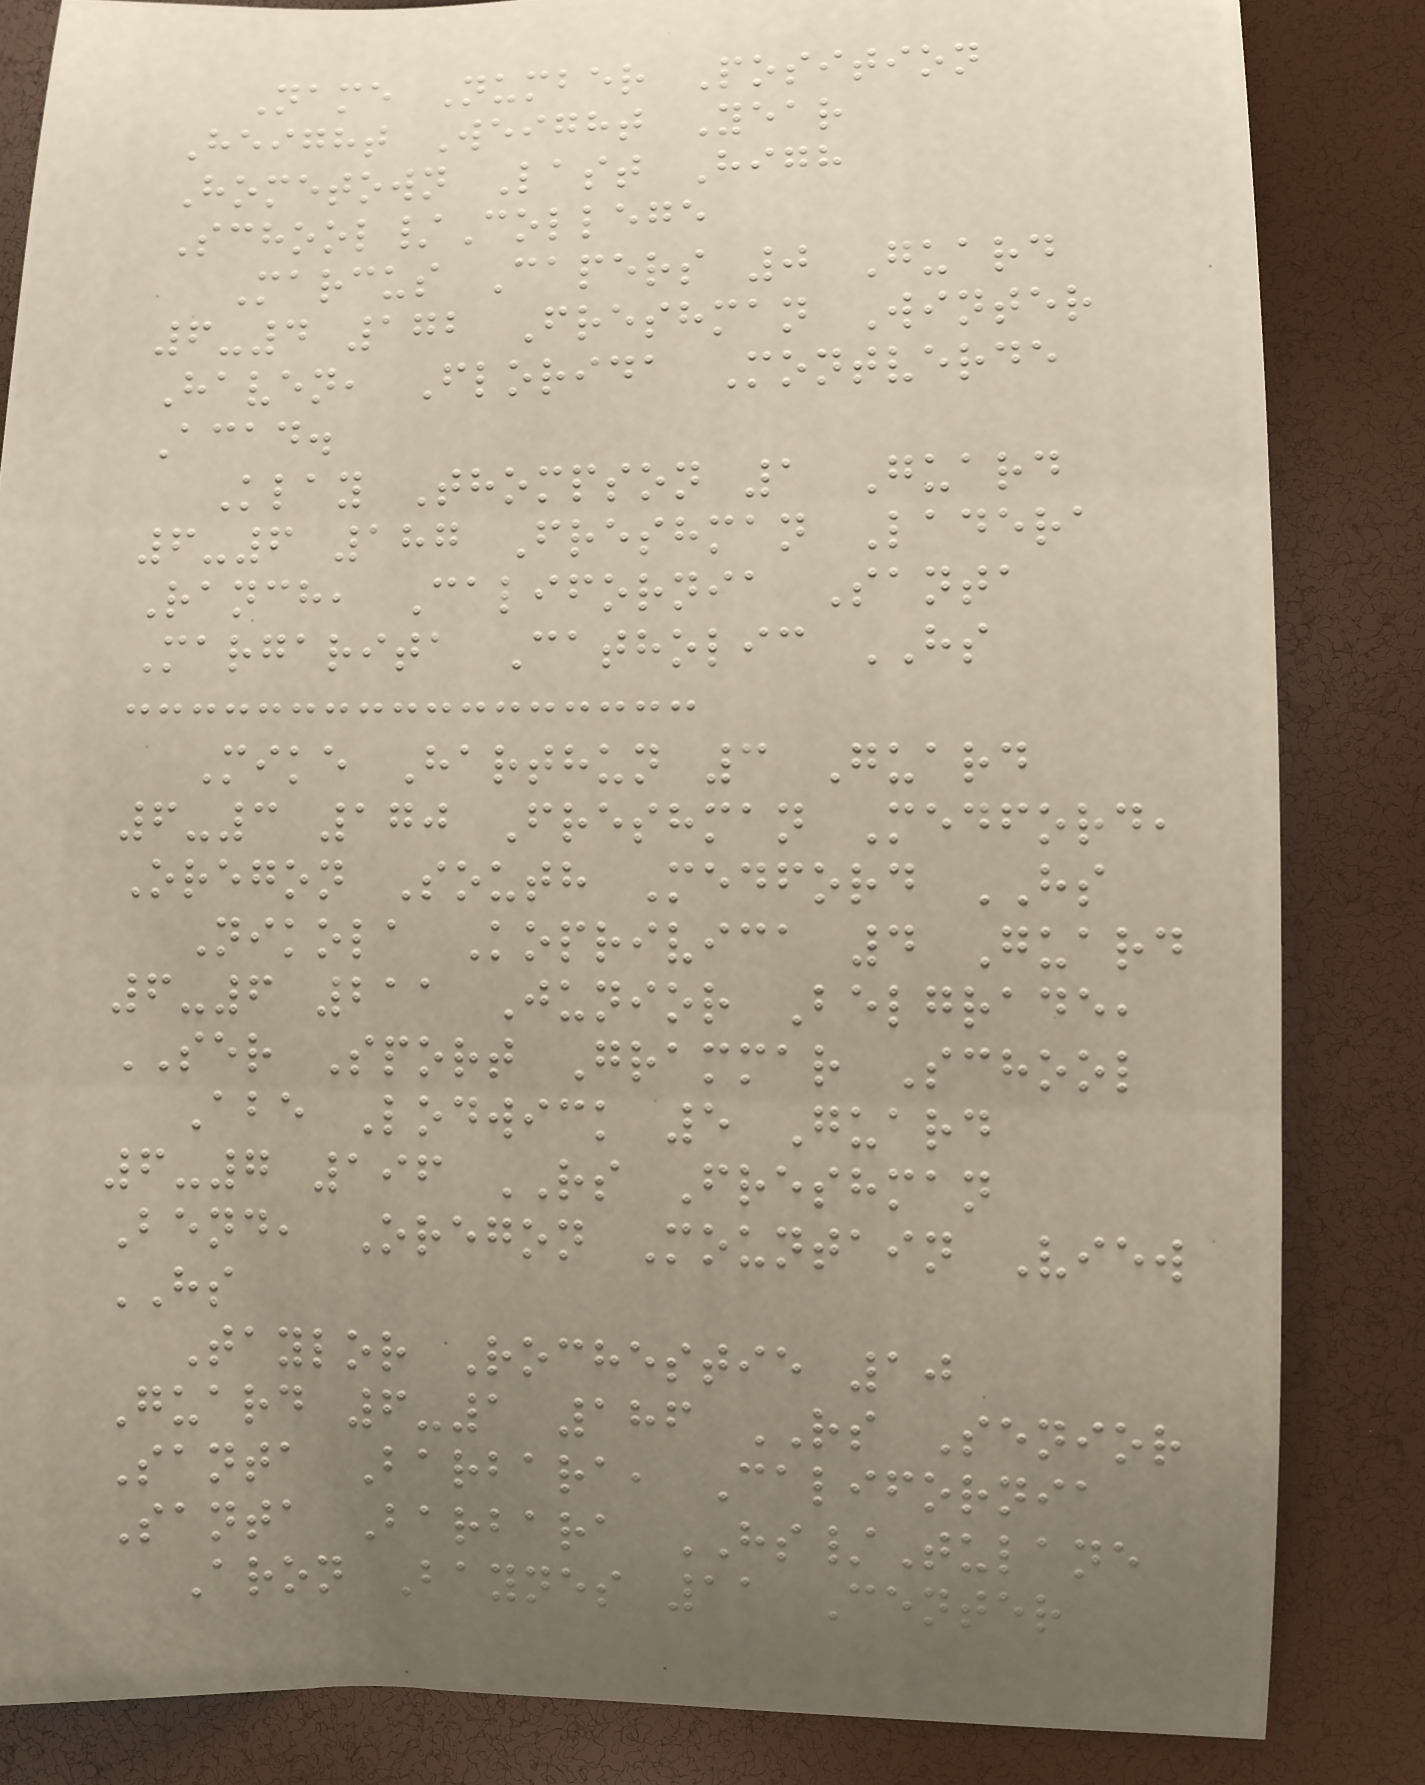Name Number Position
Height Weight Year
Hometown Last High
School/College
Marcus Capers 0 Guard
6-4 172 Freshman Winter
Haven, Florida Montverde
Acad.
Klay Thompson 1 Guard
6-6 187 Freshman Ladera
Ranch, California Santa
Margarita Catholic HS
Mike Harthun 3 Guard
6-3 170 Freshman Medford,
Oregon South Medford HS
Nikola Koprivica 4 Guard
6-6 211 Junior Belgrade,
SER Sport Grammar School
Abe Lodwick 5 Guard
6-7 196 RS Freshman
Bend, Oregon Mountain View
HS
Taylor Rochestie 10
Guard 6-1 186 RS Senior
Santa Barbara, California
Santa Barbara HS/Tulane
Aron Baynes 11 Center
